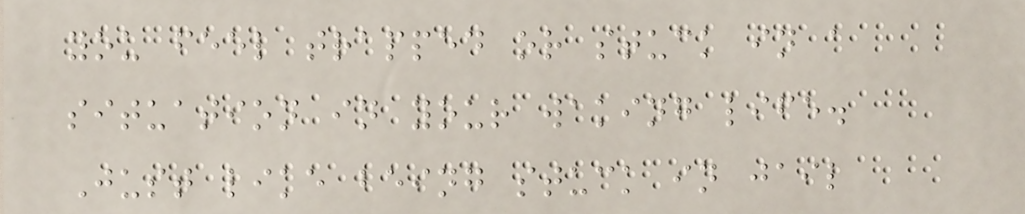you feel trapped or stuck in a
situation in your waking life.
Just like being stuck in jail
